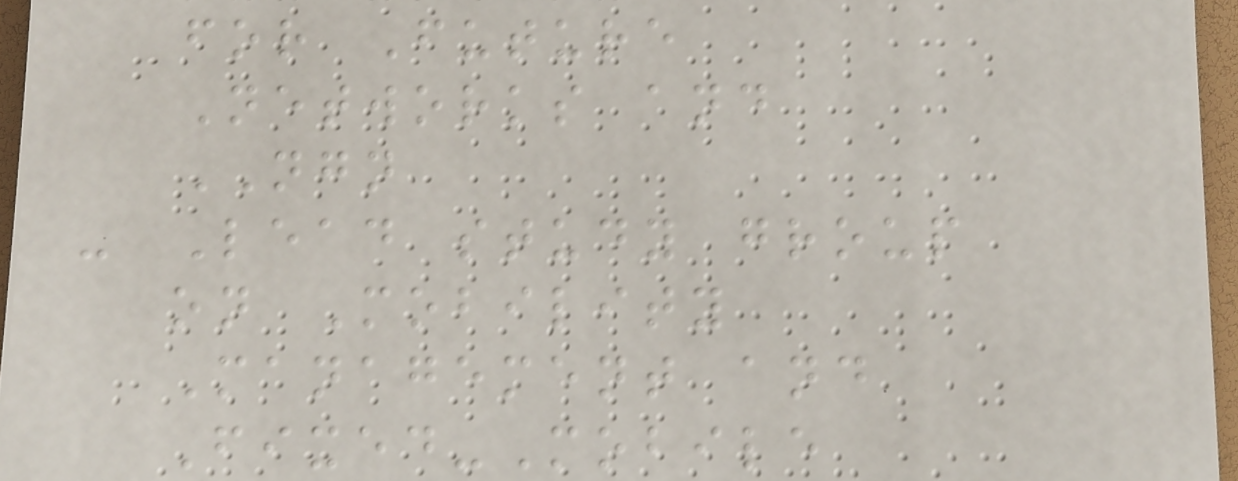for Future
Networks and
NGN
- Lead study group
on Mobility
Management and
Fixed-Mobile
